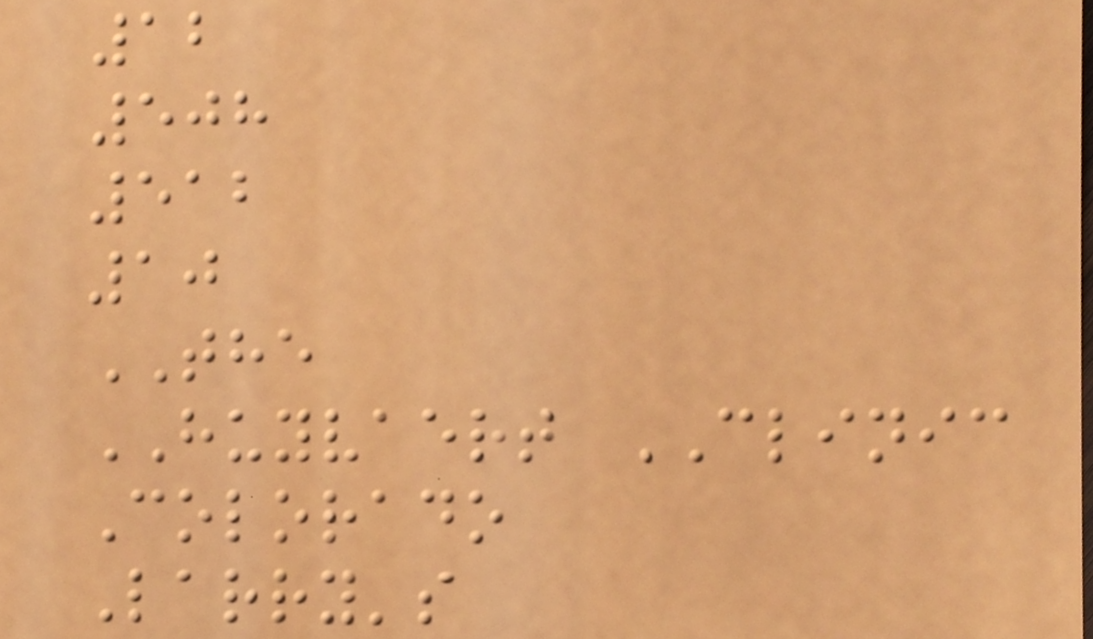12
508
512
10
THE
HUYVAERT CLINIC
Colorado
Larry's
